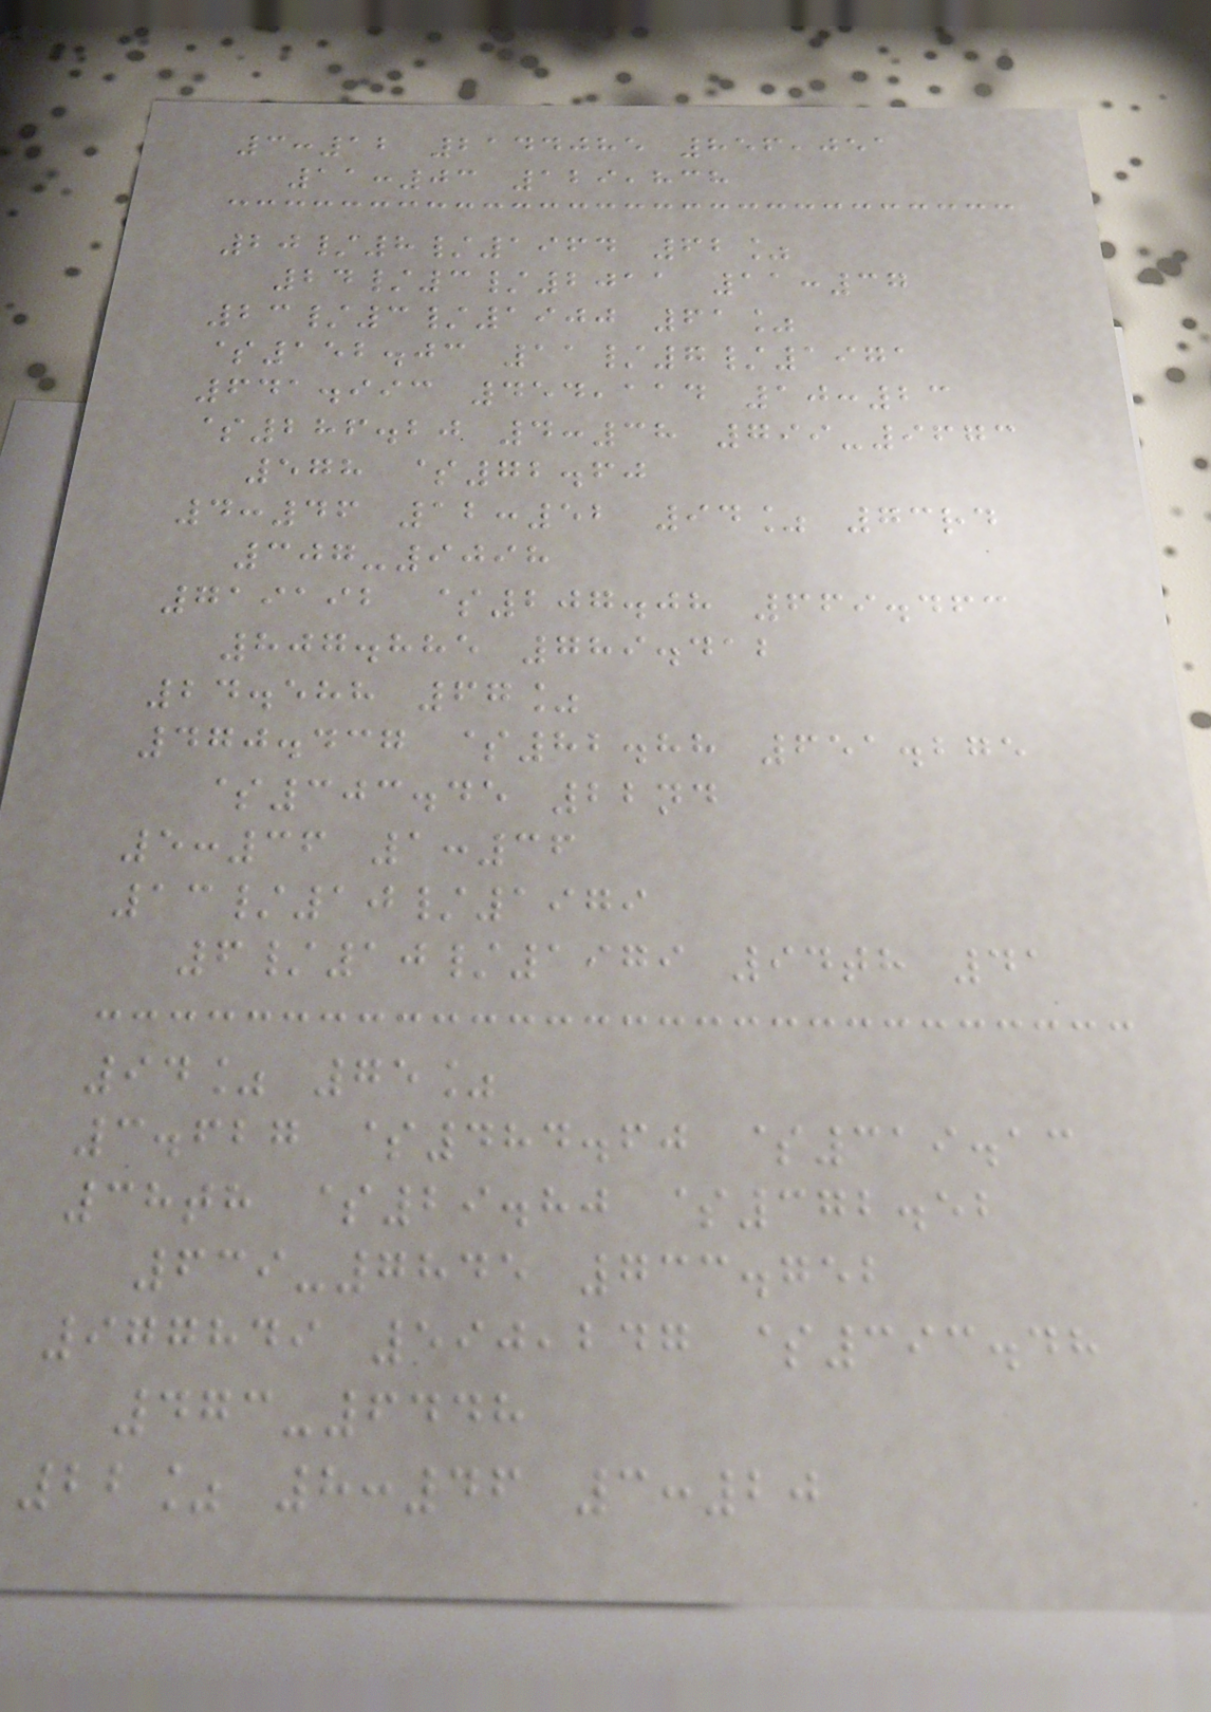3:12 2144085 856,051
11:03 129,838
20/8/1964 62%
24/3/2011 11:37
23/3/1900 61%
$152.03 11/7/1971
641.993 454,114 10:23
$286.20 4:38 799-9673
578 $72.60
4:46 12:52 94% 73rd
307-9098
719192 $207.08 669.463
807.885 789.412
24.588 67%
470.437 $82.88 651.275
$303.45 22nd
5:36 1:36
13/10/1979
6/10/1979 94th 41
94% 75%
3.627 $484.60 $319.13
38th $29.80 $372.52
639-7845 733.752
977849 590,247 $393.48
473-6448
22% 8:46 3:20
